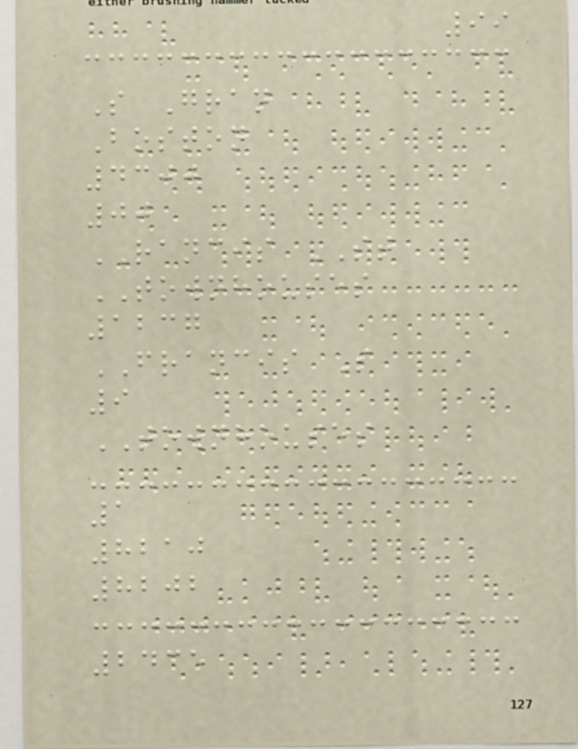99
S Gran
Boston
4300
00
RANCIS ST
TOWNHOUSES
1237
FRANCIS S
9
TOWNHOUSES
1
8210
8202
2435
